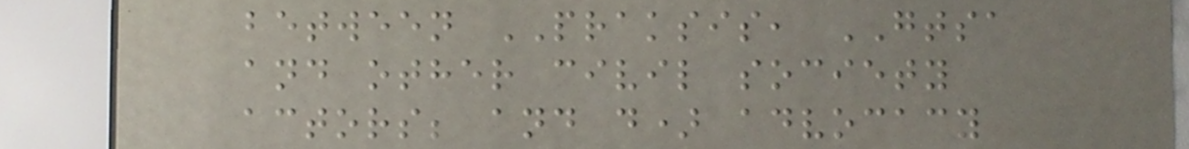between PRAKSIS, GTSA
and other civil society
actors; and d) advocacy
